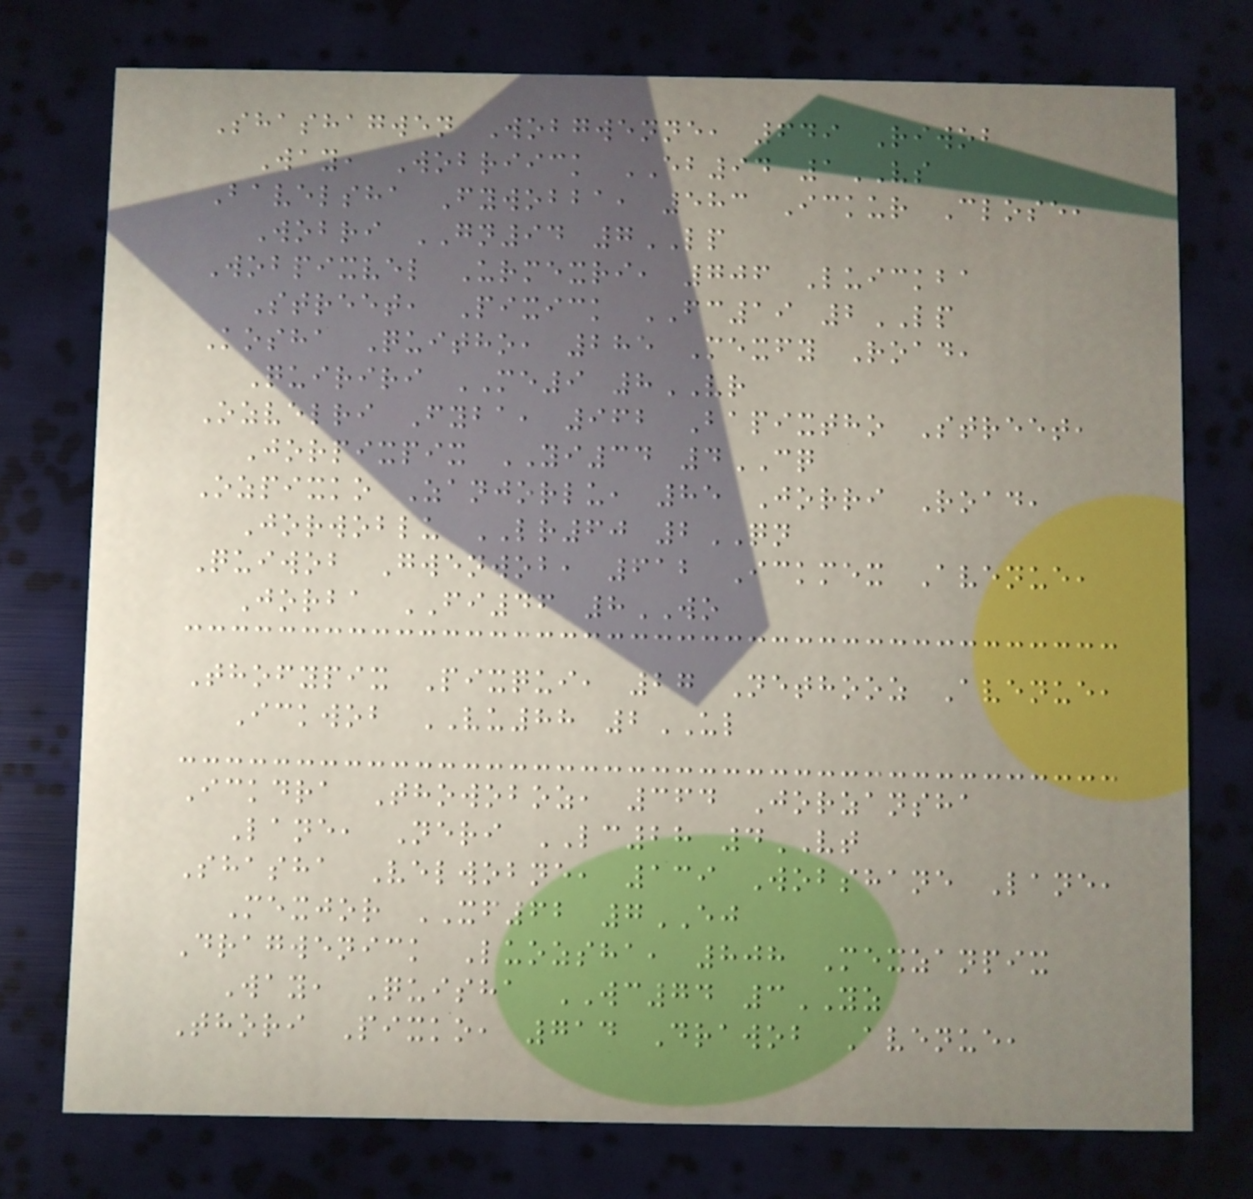Shashagwen Wobgwenne, 649 Riwob
Way, Wobriick EB94 1VS
Bavelsha Fywobba, 583 Ickur Close,
Wobri GN94 7LP
Wobpixvel Urmexri, 706 Luickba
Street, Pixick FC19 2LP
Kosha Quitho, 285 Mexfy Road,
Quiriri ME9 8VR
Ozvelri Fyba, 962 Bapixtho Street,
Jorpixpix YI34 4CQ
Ozpixko Zanjorlu, 85 Jorri Road,
Jorwoblu LR60 2QN
Quiwob Gwenwob, 612 Ickmex Avenue,
Jorba FI46 8WO
Thofypix Pixqui, 27 Nethooz Avenue,
Ickwob VU88 2UL
Ickdra Thowoboz, 364 Jorzansha
Lane, Neri LC28 4VT
Shasha Velwobne, 139 Wobshane Lane,
Mexjor XF62 7EJ
Dragwenick Luozsha, 808 Mexzanpix
Way, Quisha WC74 3YZ
Thori Pixko, 714 Drawob Avenue,
